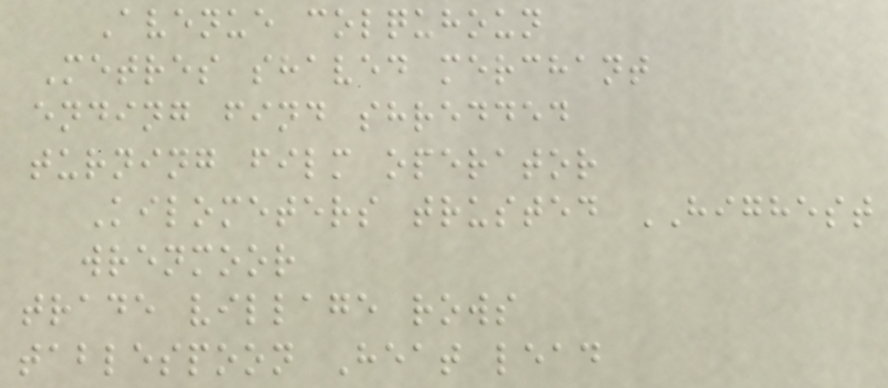Avenue colquhoun
Metres shaved merchant
ending find shredded
turning film operator
Kilometers trusted HIGHEST
wrenmoor
trade village rows
tablespoon Heat lead
